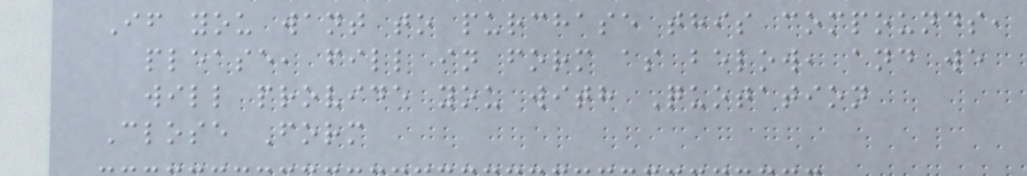If you want to purchase this compounds,
please, fill in form as below, and we
will provide you with Quotation
Close Form
